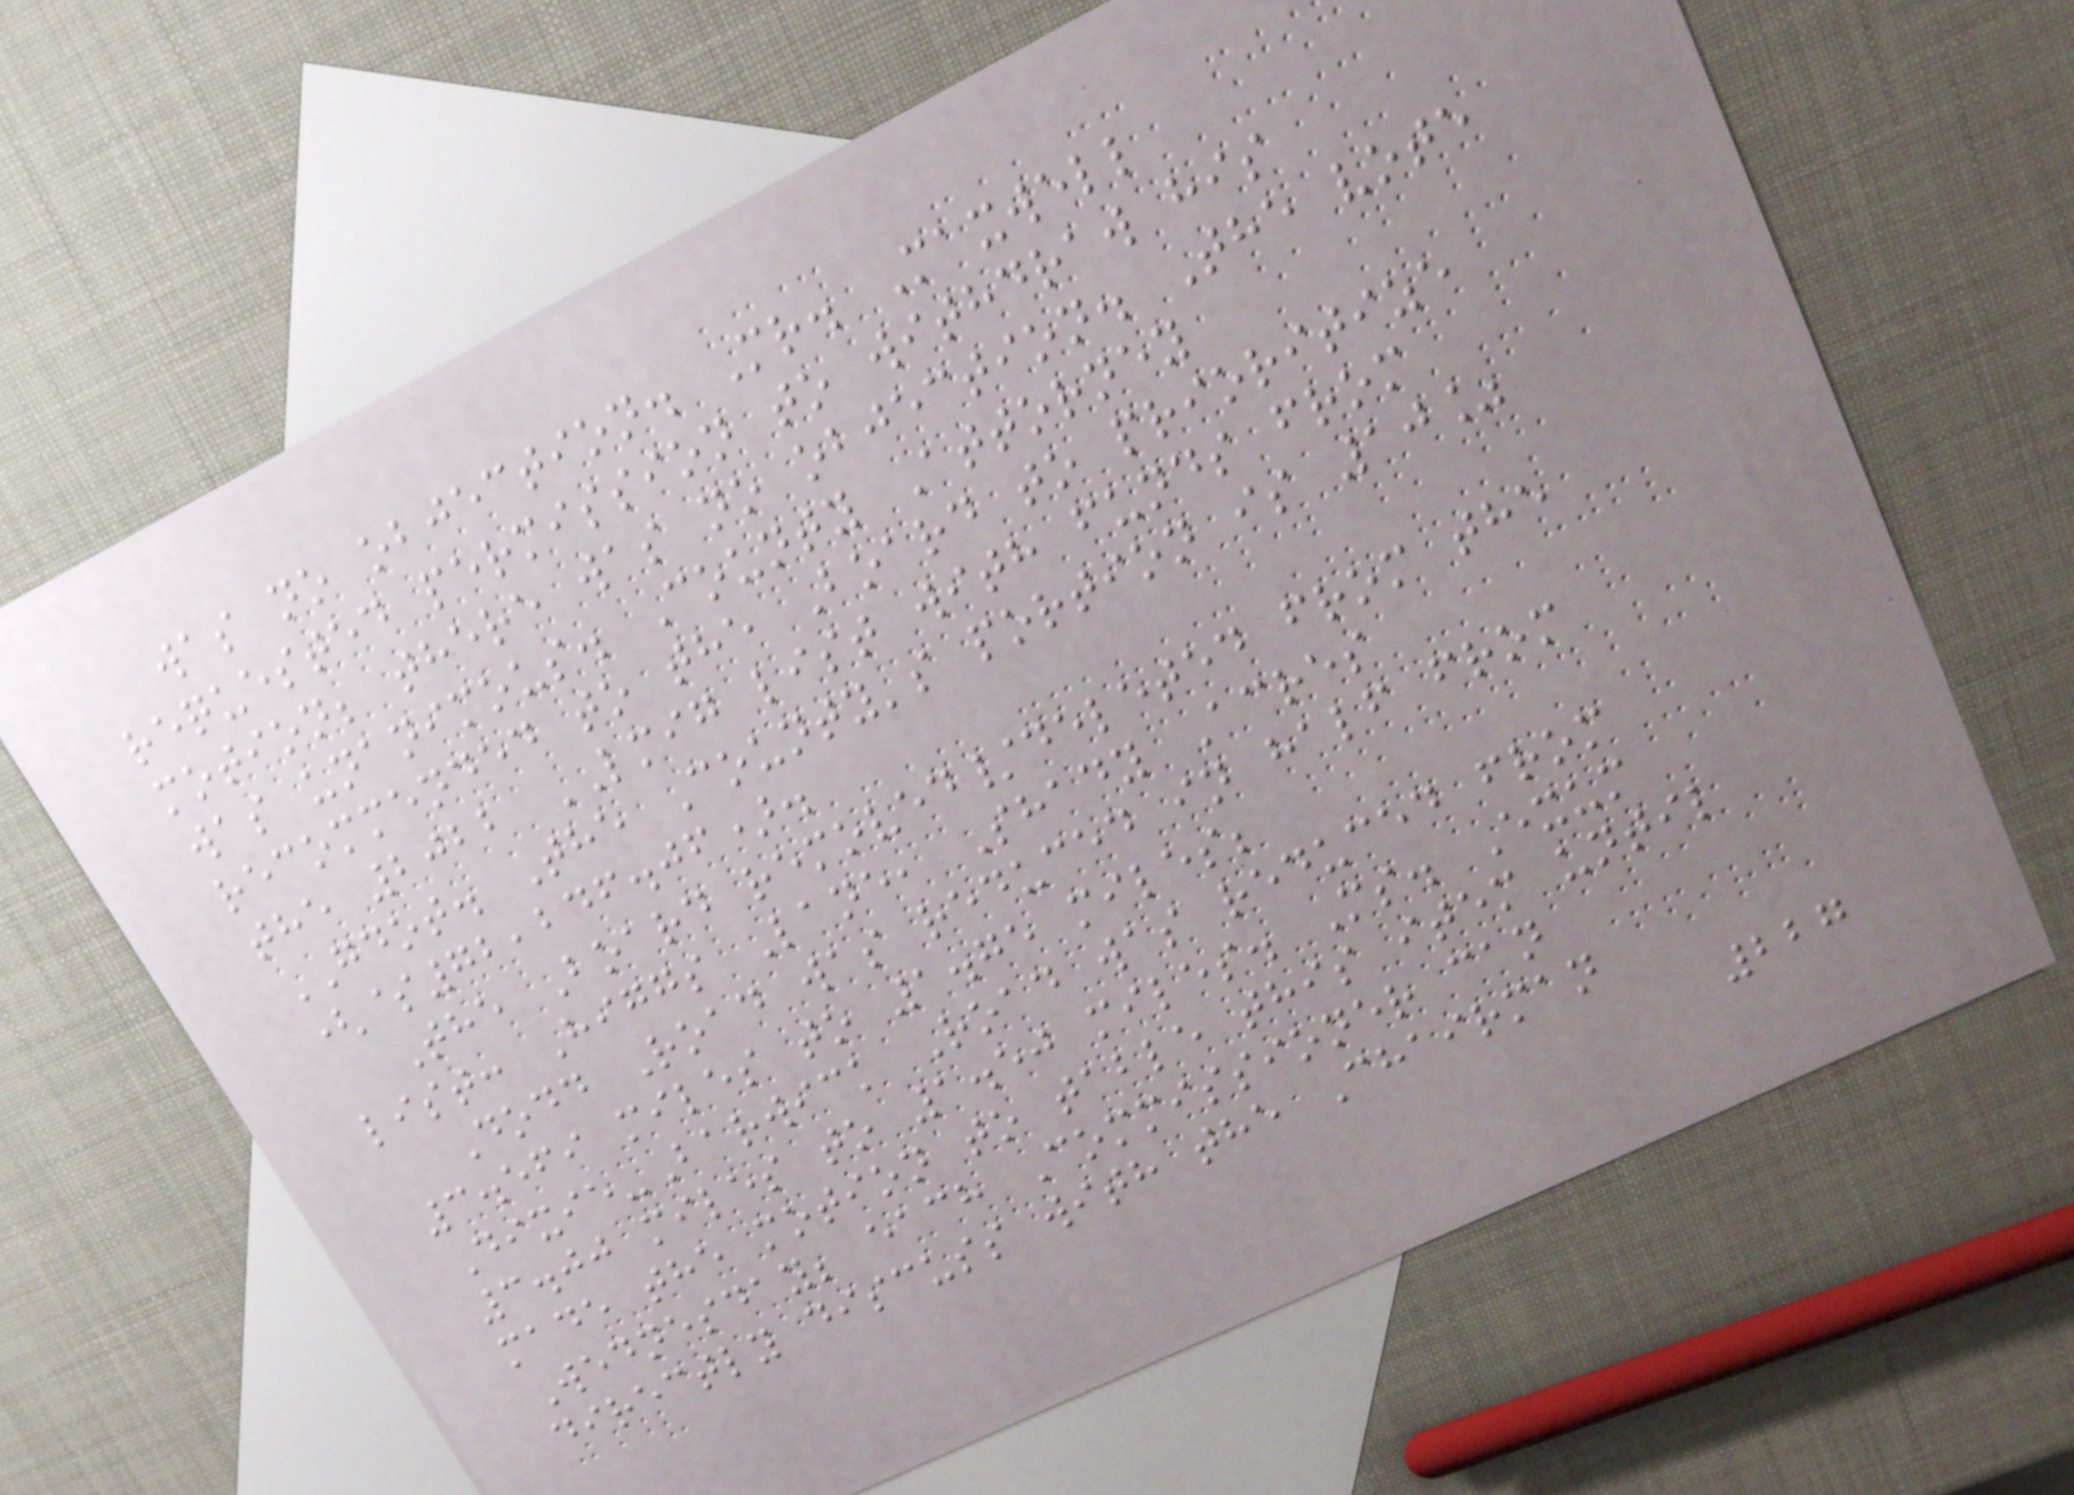was no objection. Mr. Maxwell
requested permission to withdraw his
motion; there was no objection. The vote
was unanimous. County Attorney
recommended to the Board to prioritize
the 2022 LMIG list with funds from
GDOT. The County's portion is 10%
($72,246.06).
The Board removed/deleted from the
list: Higgs Lane, Shady Acres
Dodd Road was reduced in half from
3.569 miles to 1.75 miles;
Dixie-Barwick Road was reduced from
3.00 miles to 1.50 miles. Ms. Exum
made the motion to table this item until
Wednesday; each Commissioner can
directly discuss with the Chairman
227
